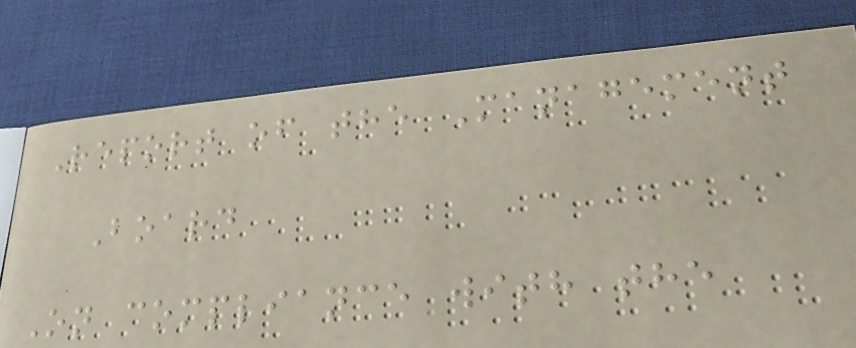Report of the Management
Board
On compliance with the
